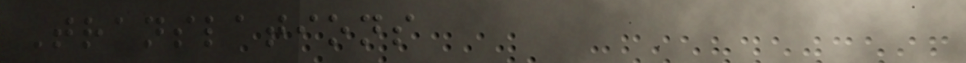Translations
